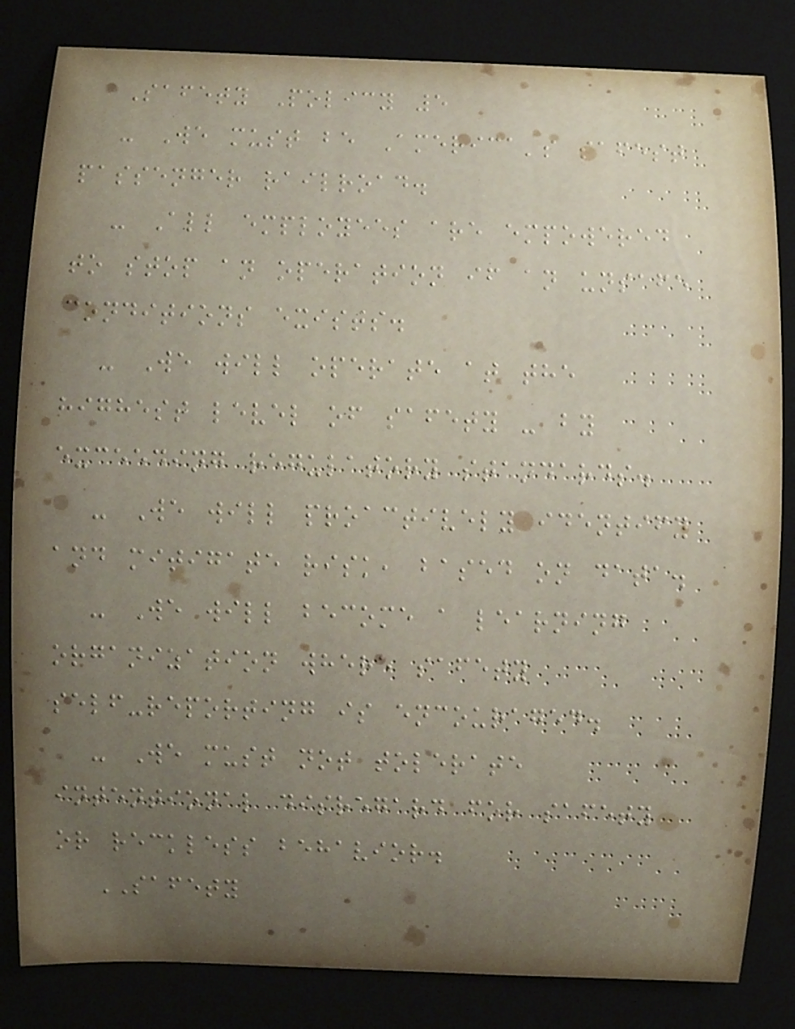Safety Policy 5
- We must be America's safest
passenger railroad.
- All employees are empowered
to stop an operation if an unsafe
conditions exists.
- We will operate at the
highest level of safety - by
exceeding regulatory standards.
- We will proactively identify
and mitigate risk, based on data.
- We will become a learning
organization where safety
self-reporting is encouraged.
- We must not tolerate
intentional disregard for safety
or reckless behavior.
SAFETY
